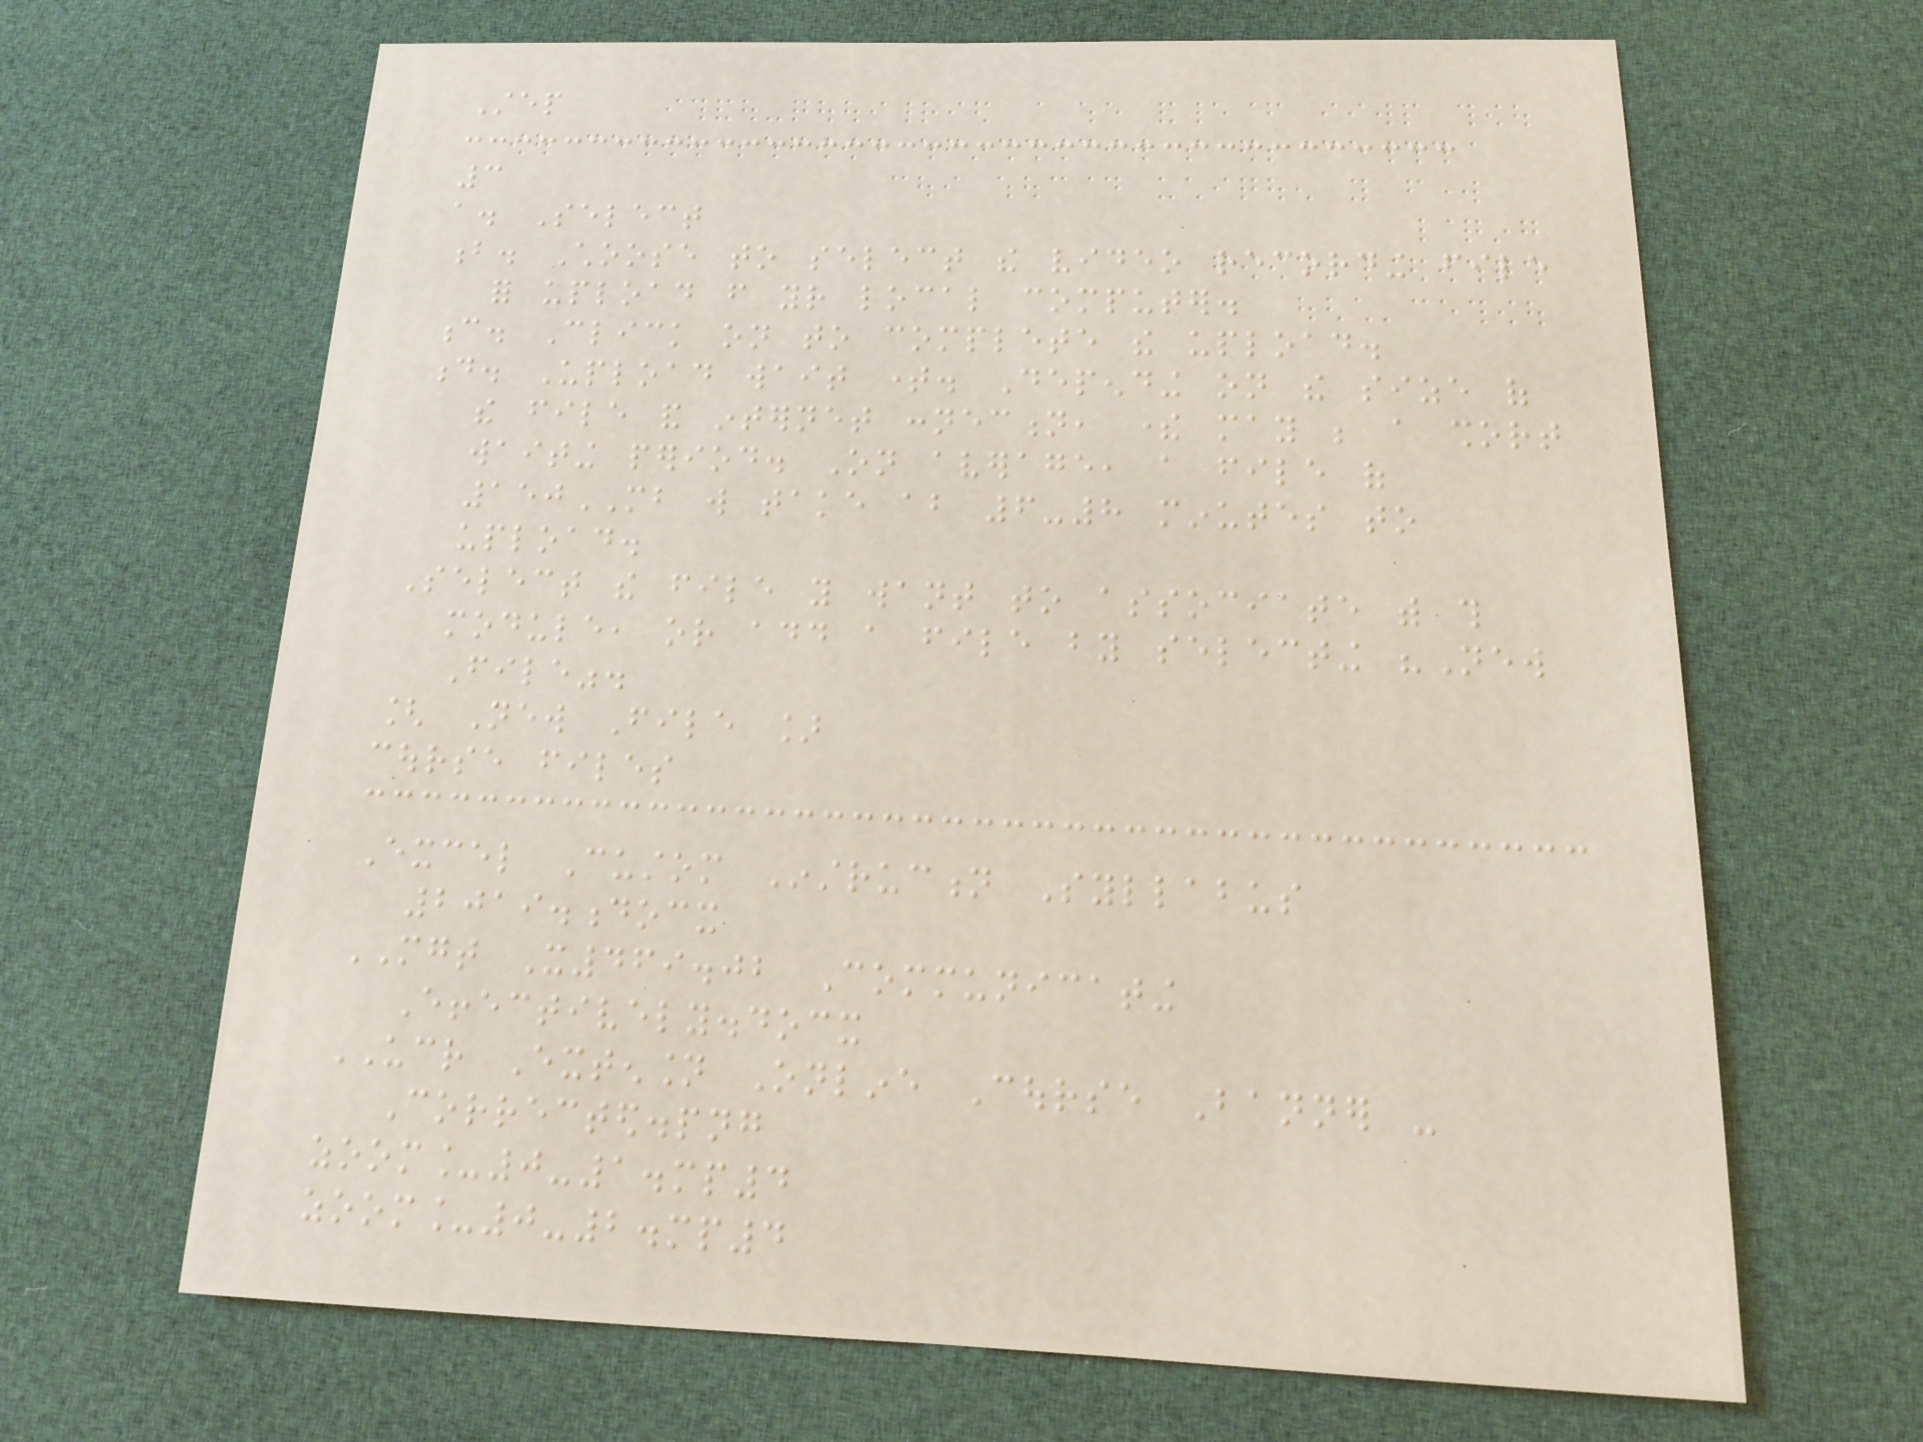Step
3
a. Select
b. Choose to select the video recording file
for upload from your local computer.
c. Click on to complete the upload.
d. Upload wait time. Depending on the size of
the file and internet connection, there may be a short
waiting period. On average, a file of
150MB will take about 6-8 minutes to
upload.
Select the file you want to associate with this
module, or add a file by selecting "New
File".
[ New File ]
course files
Excel Custom Instruction Syllabus
2019.docx
MGT X469.02 Communicating
Effectively.docx
UCR Extension Online Course Banner -
Corrected.png
zoom_0-1.mp4
zoom_0-2.mp4
